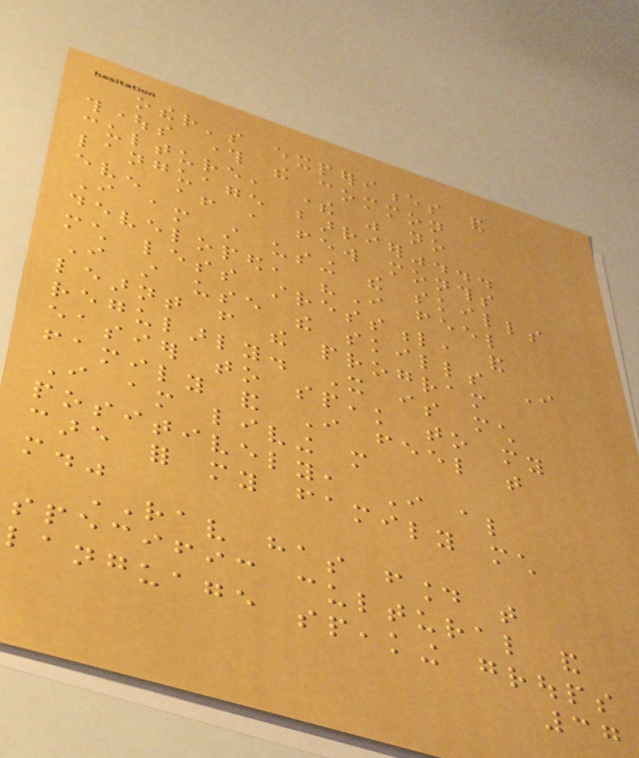other's experiences and
thoughts through the common
culture, there was no
language barrier"...
even after a few months
I am still using the skills
developed, "I feel
much less stressful, and
I still use the skills I
learnt from the program
regularly. It is much
easier to speak to my
family and I feel that
I am living more
positively, I also
care for my family much
more."
RAV has found that
specific cultural and
language speaking groups
37
